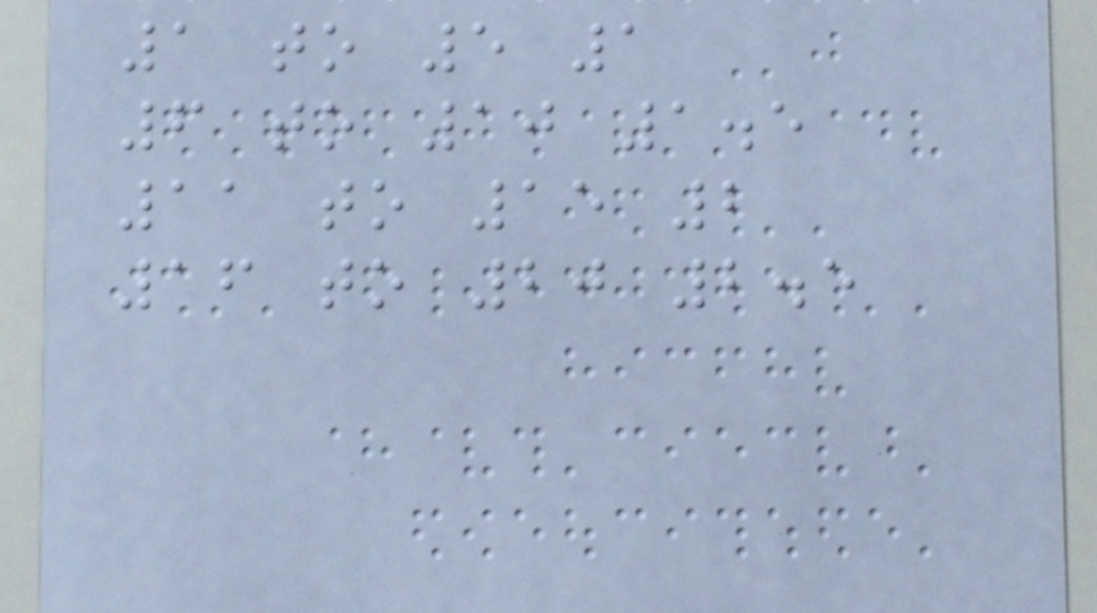1 to 5 1
6 to 10 1.5
11 to 15 2
16 to 20 2.5
